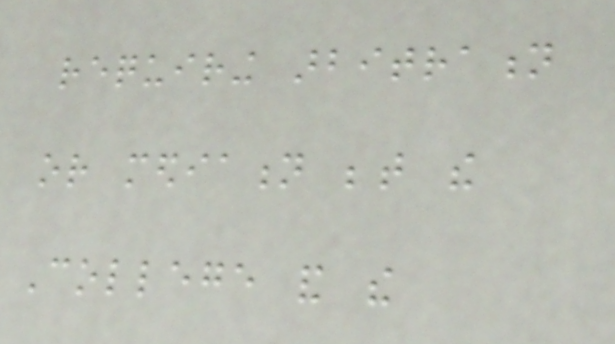requiring arbitration
or mediation between the
College and the
